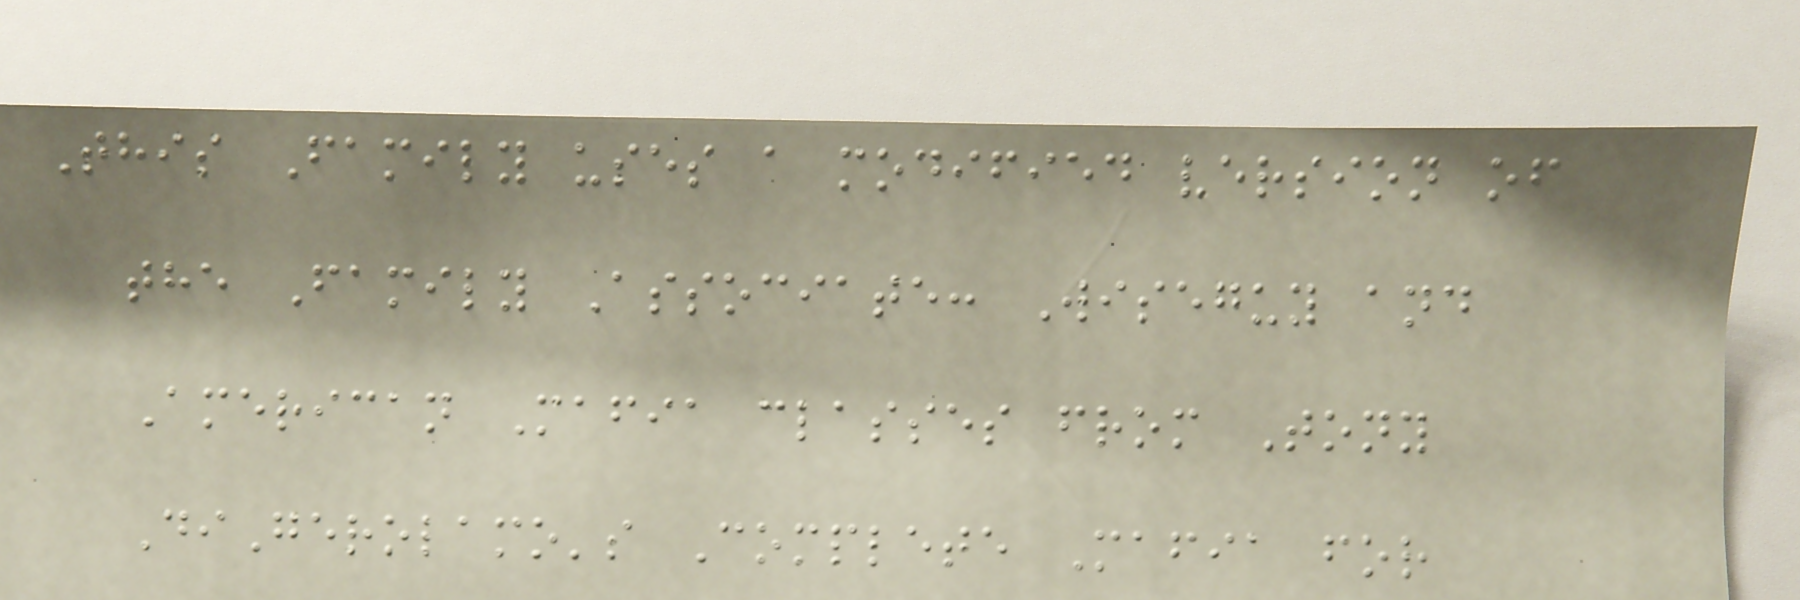This Family uses a modified version of
the Family Associate: Wiseguy and
American Mafia classes from Tony
DiGerolamo's Complete Mafia for
